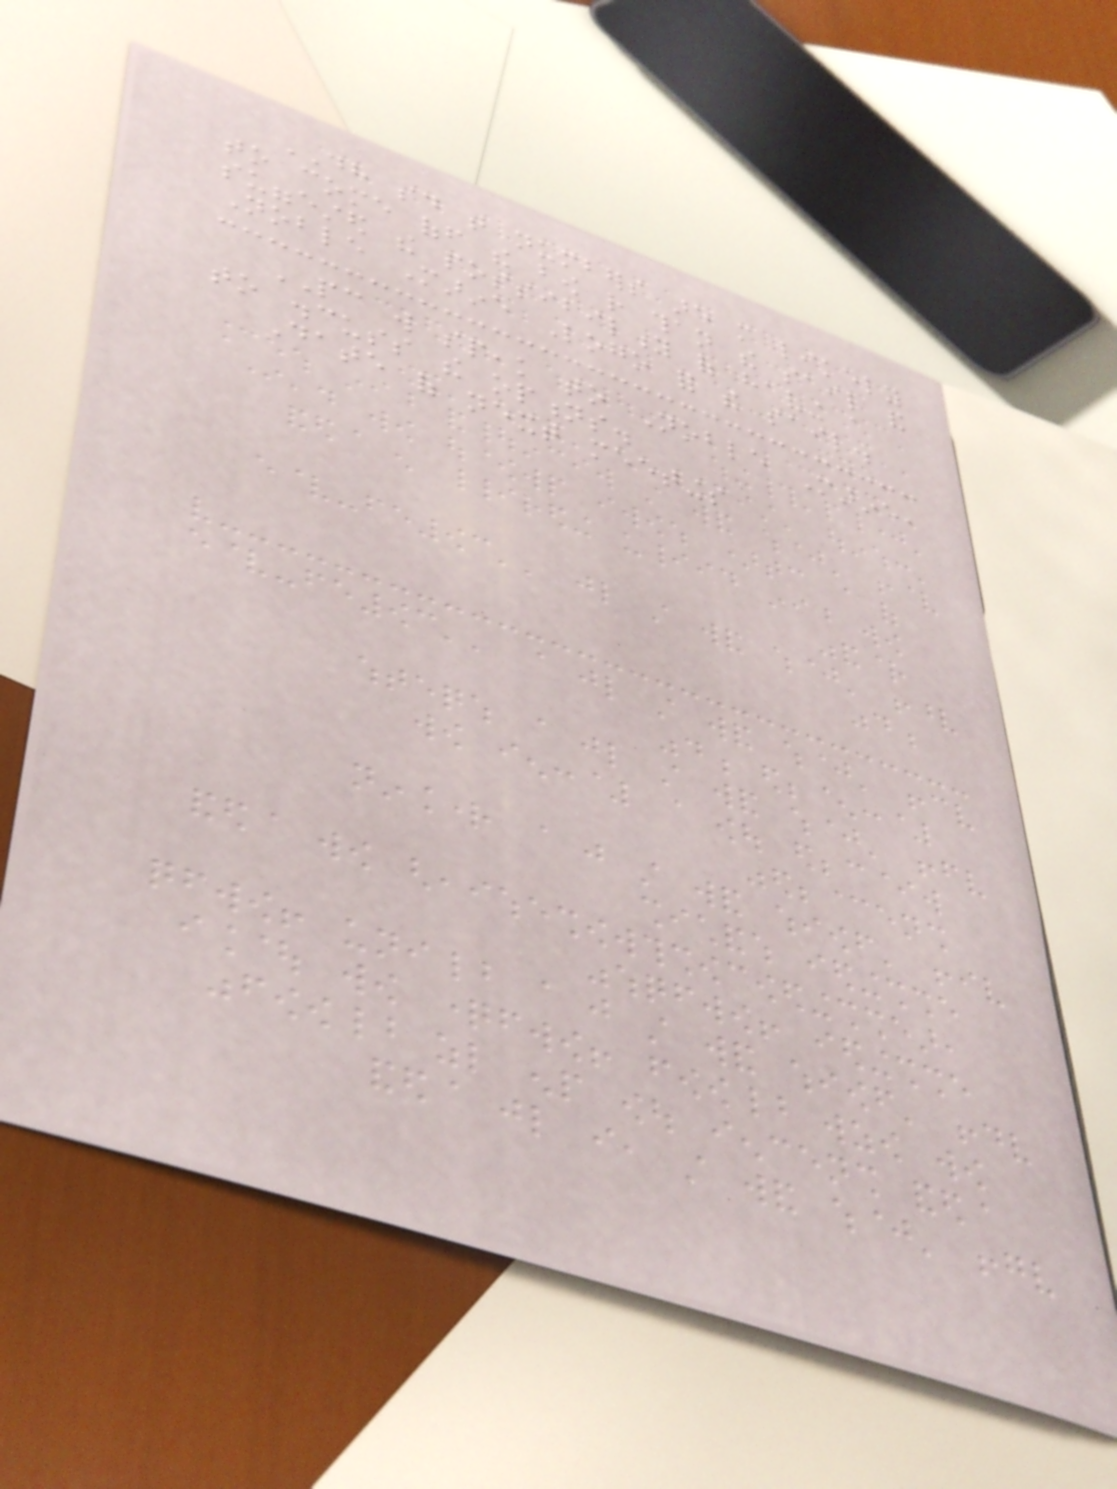DH said that numbers are more likely
to come off the bow rather than the sail and
suggested the possibility of having a
Noble Marine Logo for the sail.
PC will speak to Noble Marine,
to discuss the options.
Date of next meetings
